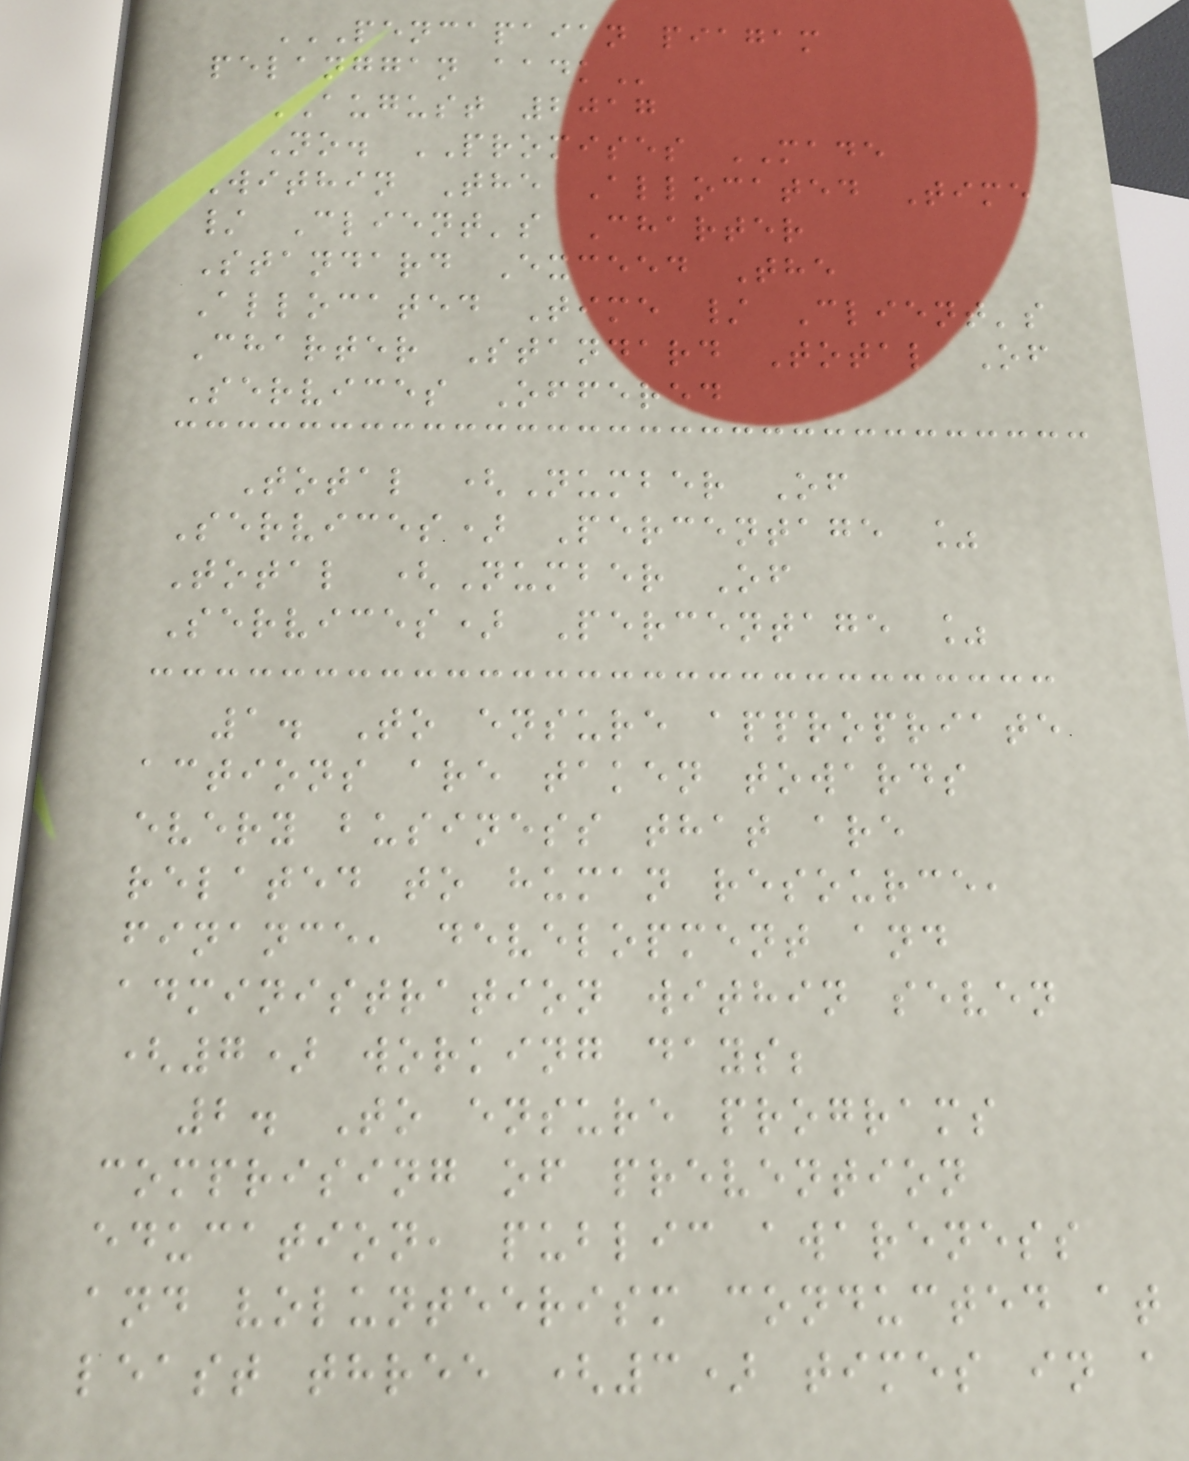PENCAPAIAN PIAGAM
PELANGGAN AADK
AUGUST 2017
No. PROMISES MADE
Within The Allocated Time
/ Client's Charter
Standard Exceed The
Allocated Time / Client's
Charter Standard Total Of
Services Offered
Total (Number Of
Services) Percentage %
Total (Number Of
Services) Percentage %
1. To ensure appropriate
actions are taken towards
every business that are
related to human resource,
finance, development and
administration within seven
(7) working days;
2. To ensure programs
comprising of prevention
education, public awareness
and volunteerism conducted at
least three (3) times in a
